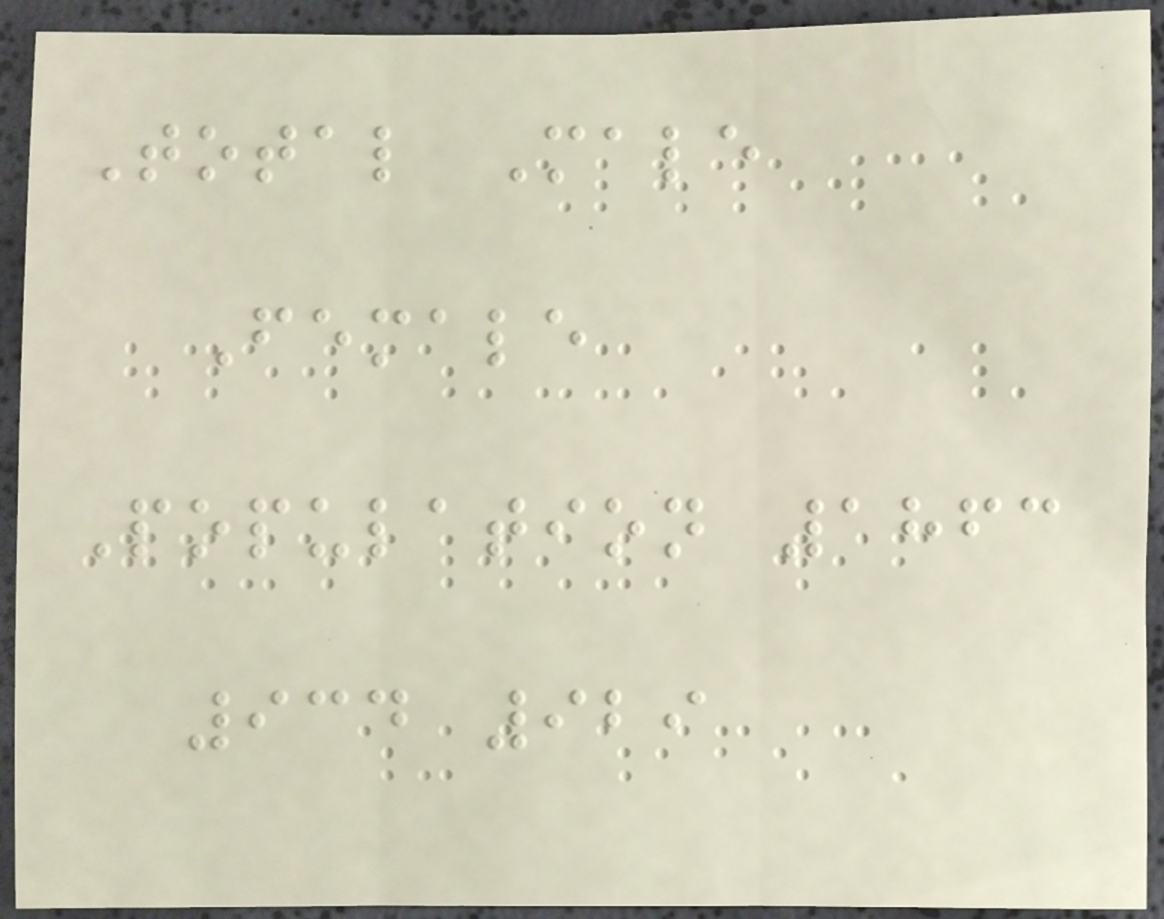Total Male
Female
Population 1863
934 929
